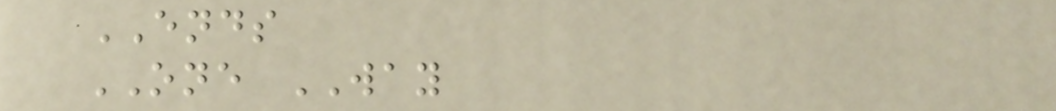ENDS
ONE WAY
